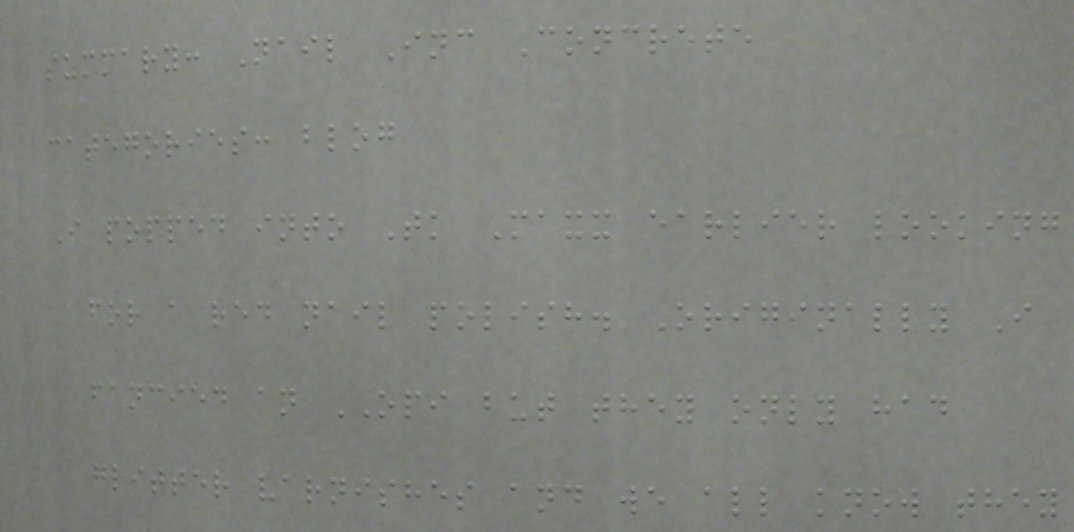summary: Nail Inc Concrete
categories: blog
I popped into Tk Maxx earlier looking
for a red nail polish. Originally I
fancied an OPI but they only had
glitter varnishes and we all know they
